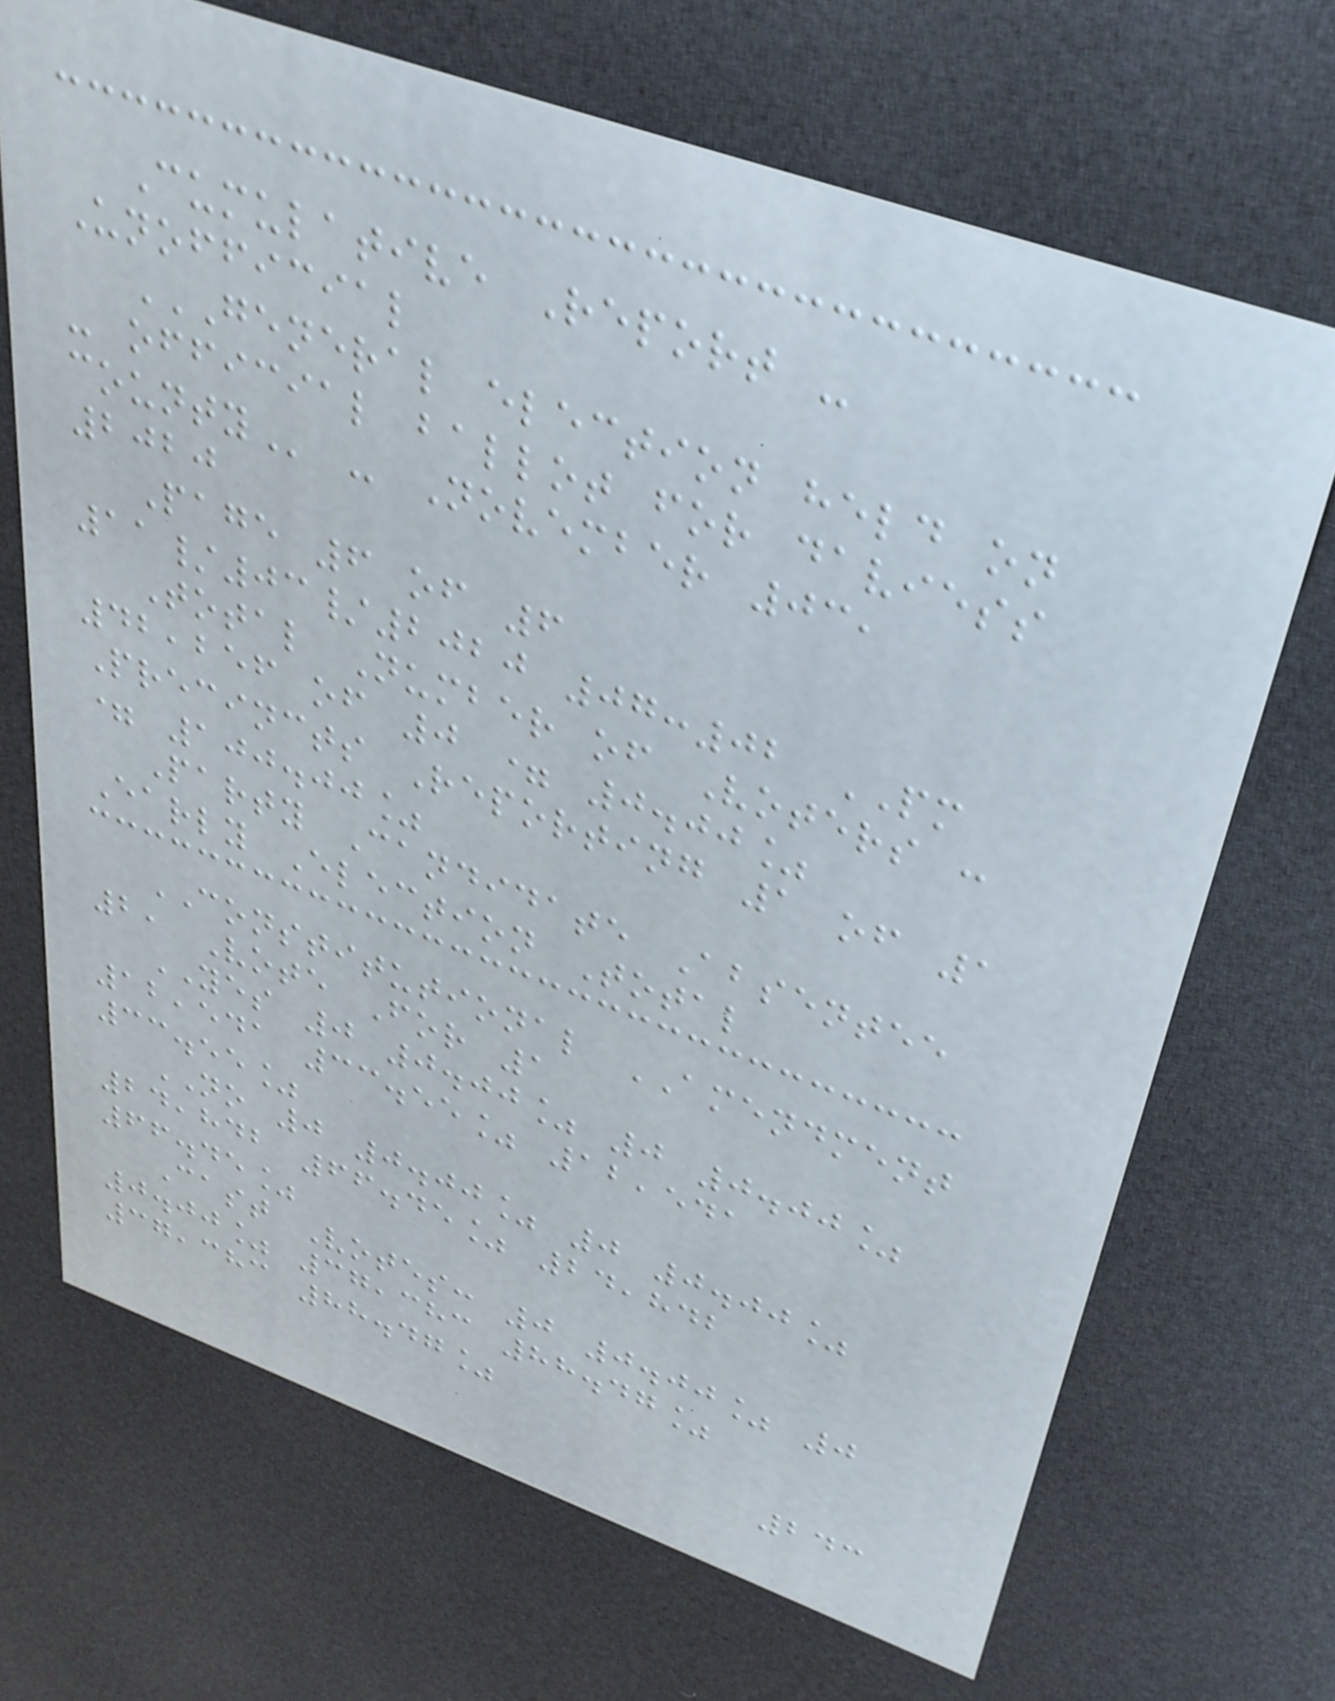Cumulative Report -
Unofficial
GENERAL ELECTION HELD ON
- OFFICIAL BALLOT FOR DAVIESS
COUNTY - November 03,
2020
Page 6 of 6
11/03/2020 07:02 PM
Total Number of Voters :
42,256 of 0 = 0.00%
Precincts Reporting 1 of 1
= 100.00%
Party Candidate Absentee
Early Election Total
CONSTITUTIONAL AMENDMENT
2, Vote For 1
YES 0 0.00% 0 0.00%
12,541 33.55% 12,541
33.55%
NO 0 0.00% 0 0.00%
24,842 66.45% 24,842
66.45%
Cast Votes: 0 0.00% 0
0.00% 37,383 88.47%
37,383 88.47%
243
